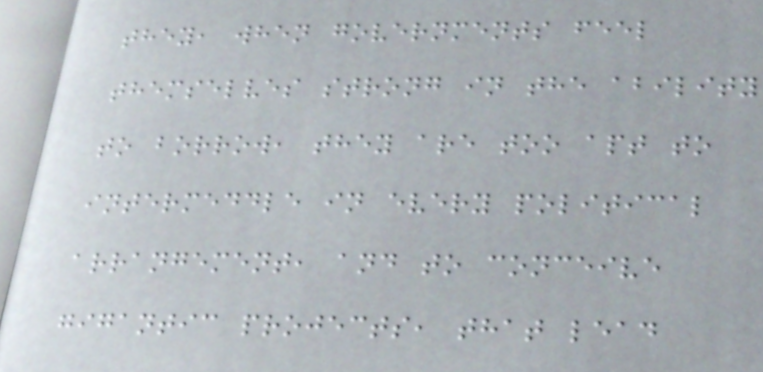they, when governments feel
themselves strong in the ability
to borrow, they are too apt to
intermeddle in every political
arrangement, and to conceive
gigantic projects, that lead
